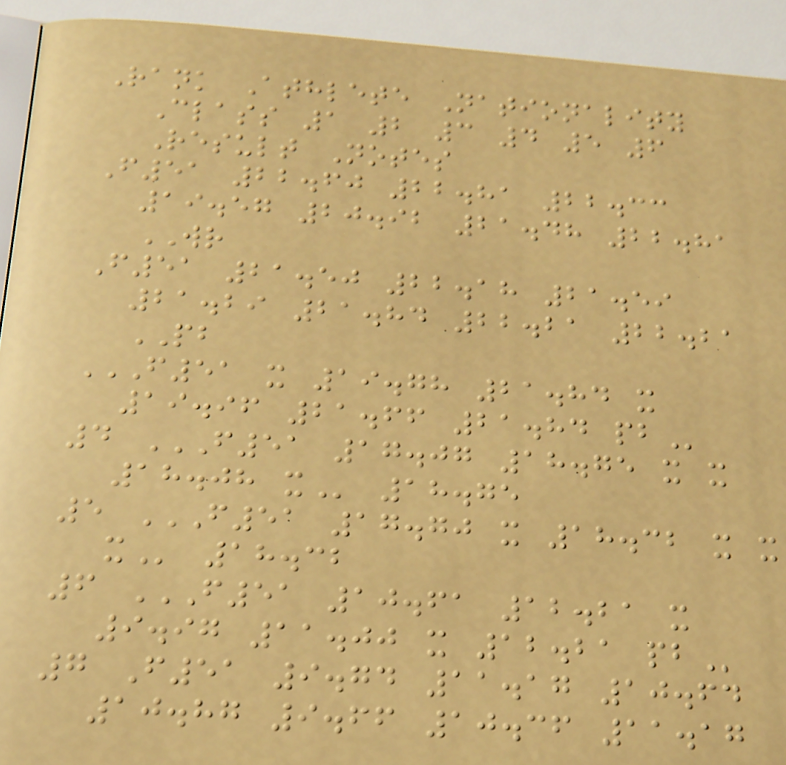Rank Athlete Nationality
Class 1 2 3 4 5 6
Result Notes
F51 22.60 22.81 22.33
19.57 20.92 21.48 22.81
WR
F51 21.50 22.18 21.59
21.29 21.84 22.21 22.21
PB
F51 X 19.78 21.84 X
19.96 21.66 21.84 PB
4 F51 17.07 18.75 X X
18.08 X 18.75
5 F51 17.70 X 18.32 X X
X 18.32
6 F51 10.61 12.21 X
9.97 11.00 X 12.21 PB
7 F51 9.74 11.17 10.64
10.87 9.66 10.36 11.17
